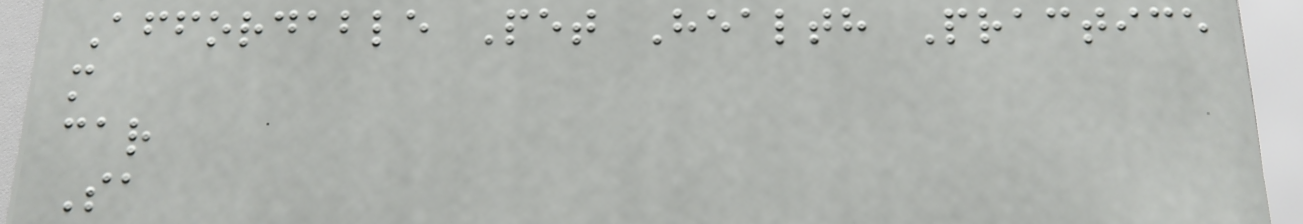Affordable Pet Health Practice
m
car
Sa
